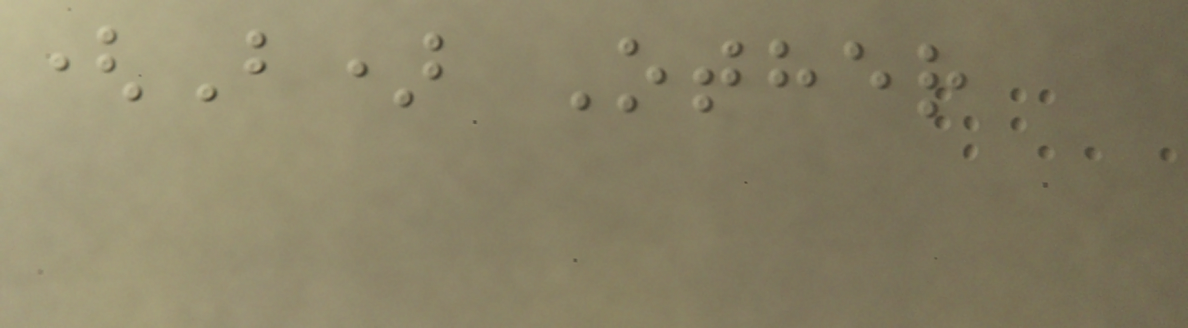(B) Other
